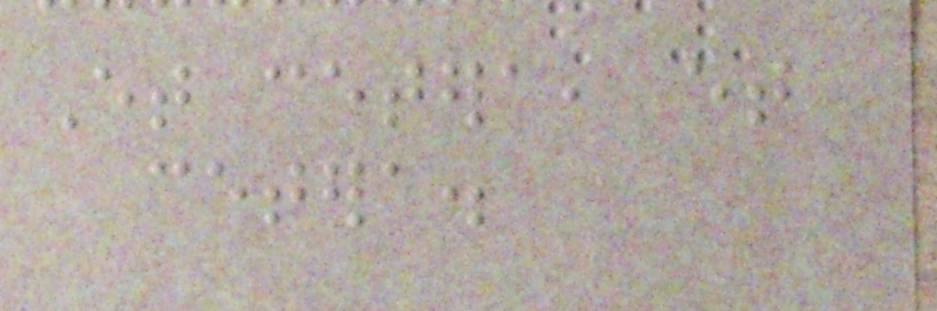Et cetera, et
cetera.
